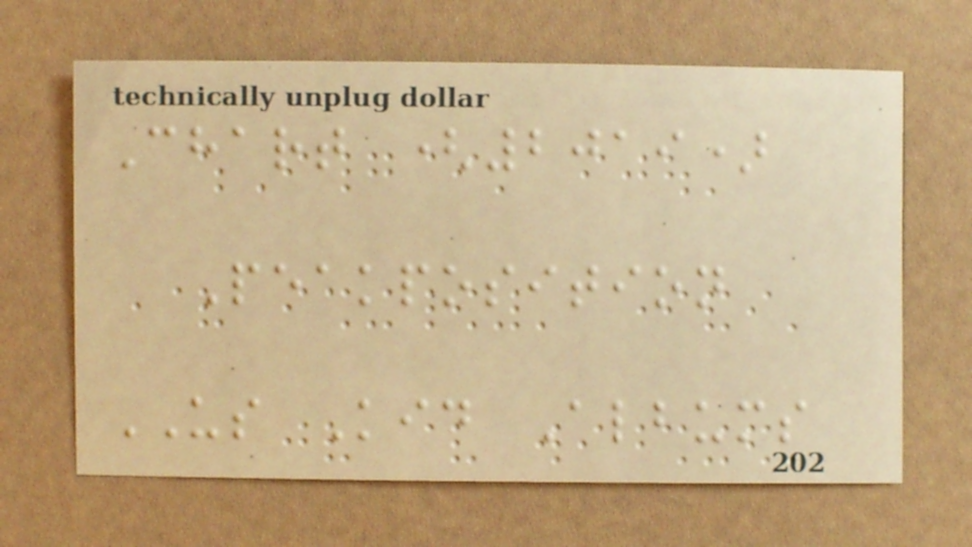Chart (2019)
Peakposition
US Kid Albums
